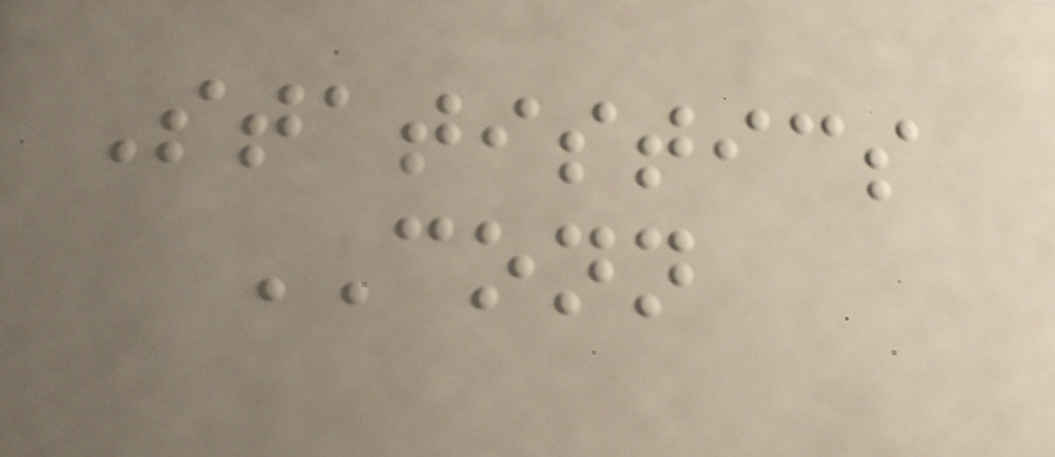Statistics
CONN
